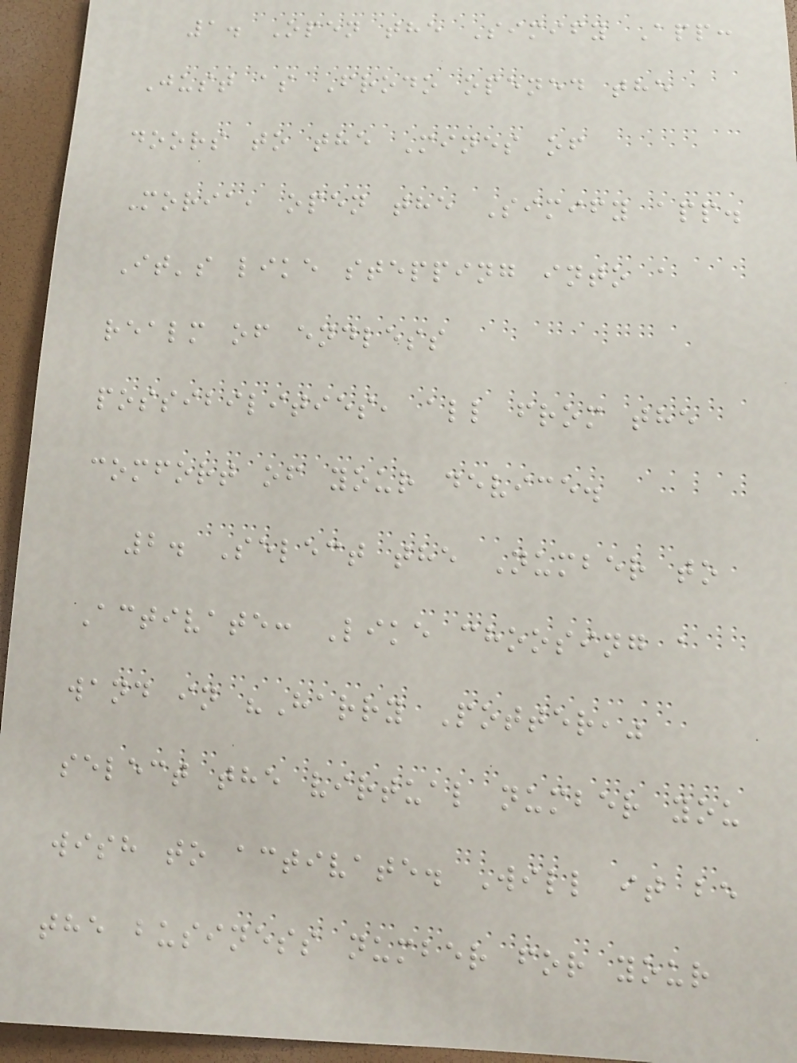1. Open the Simify App:
Just as Frodo opened the
doors to the Mines of
Moria, open the Simify app.
It's like stepping into a
realm of endless
possibilities, all from the
comfort of your device.
2. Select the Number to
Activate: Like choosing a
wand in "Harry Potter,"
select the virtual number you
wish to activate. Will it be
the business number for your
